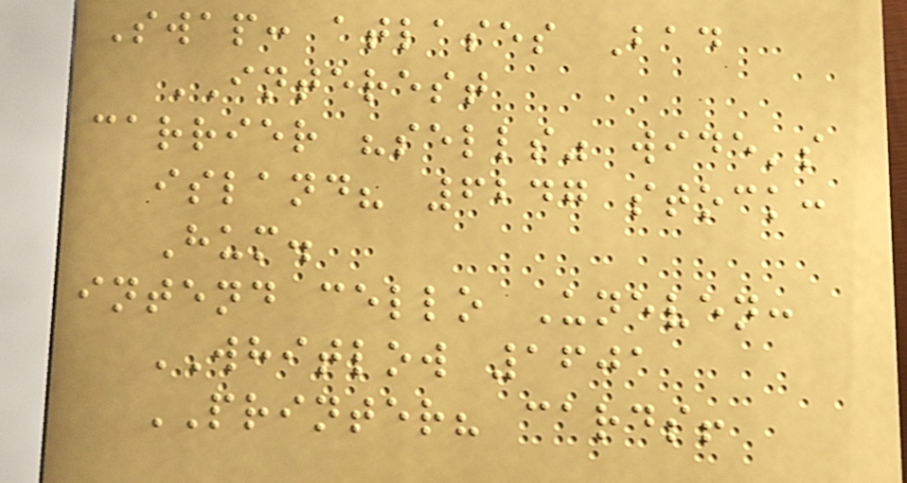Swap: atlases Bad
INTEREST
carrier "sells" wide's
island? 6247 stock:
Hum.
intend cello Uneven:
WHITLOW 1601
PRINTER? cards!
